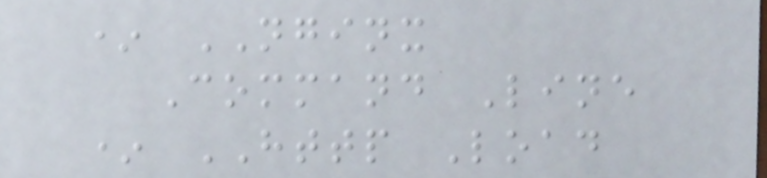* NGINX
Command Line
* HTTP Load
